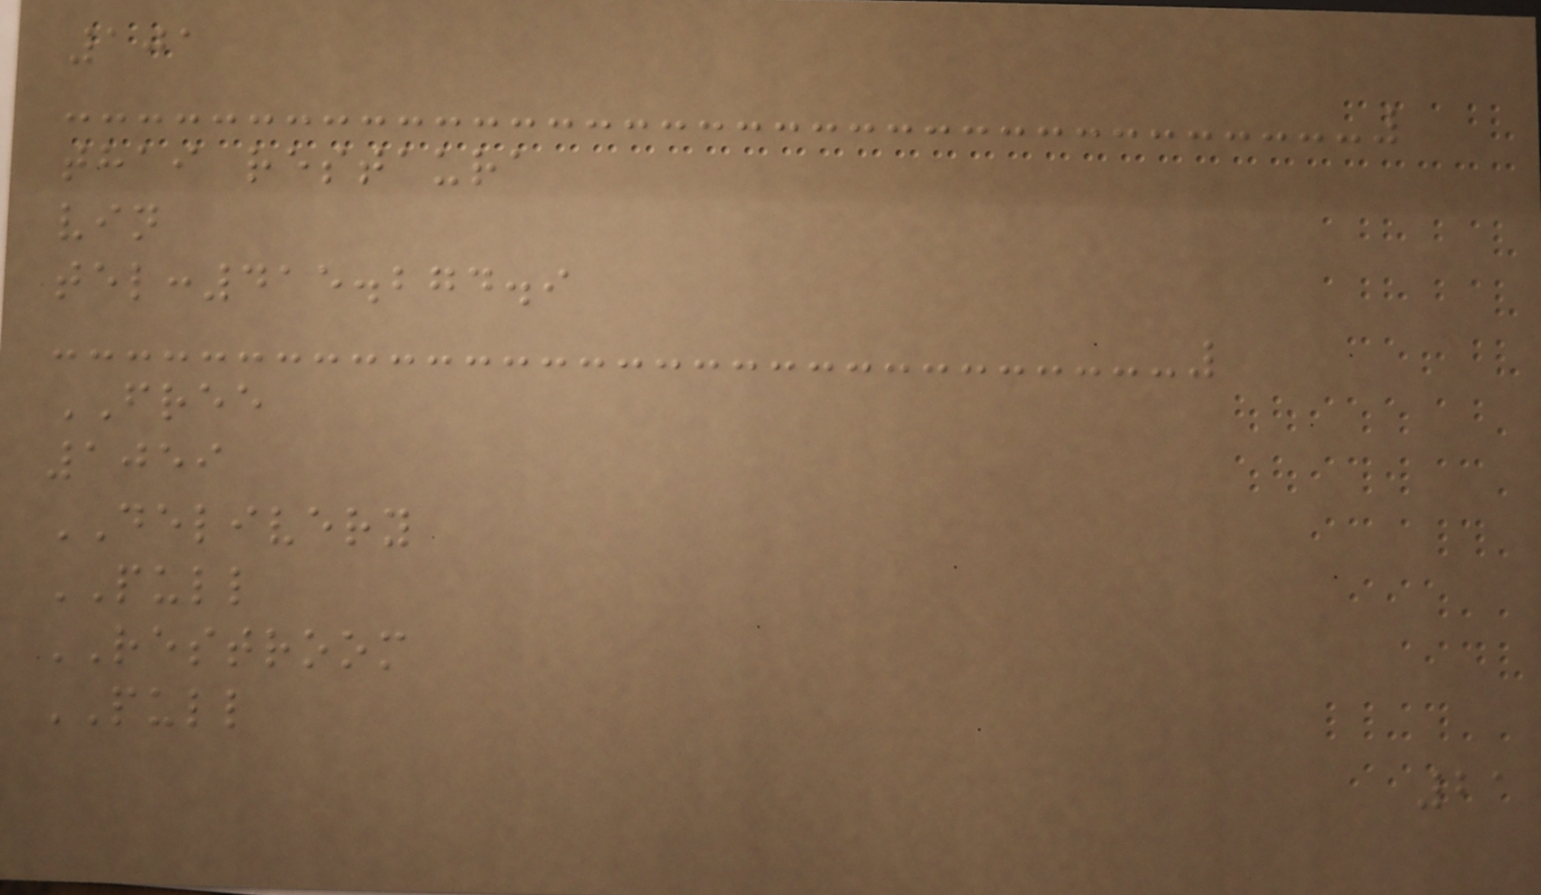101
thai restaura
vin
tel:415.274.9
FREE
1059
DELIVERY
PULL
RESTROOM
PULL
21
